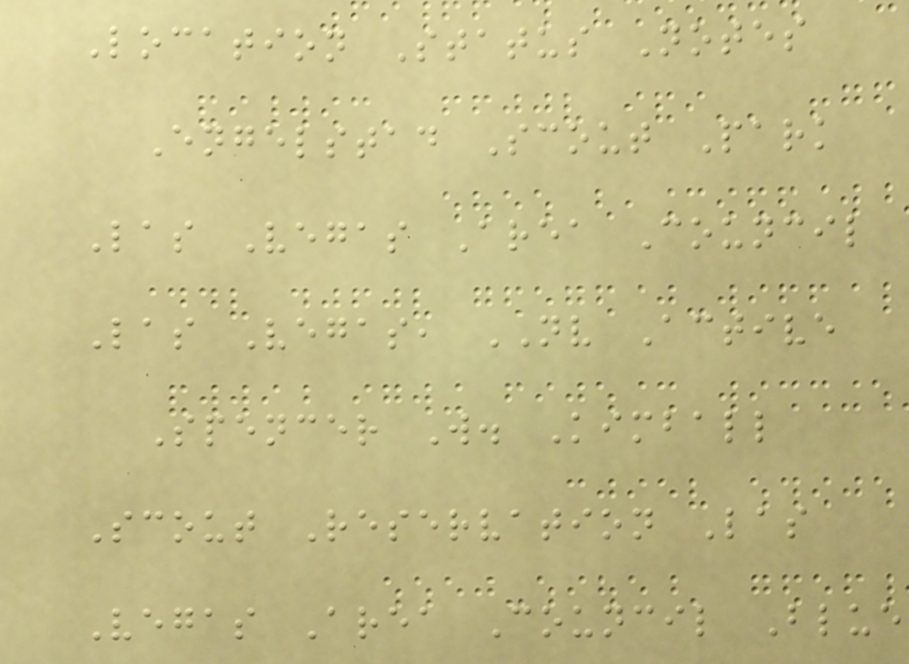Location Status Notes
Engelstad Scout Park
Las Vegas Area Council
Las Vegas, NV Active
Spencer W. Kimball
Scout Reservation Las
Vegas Area Council Blue
